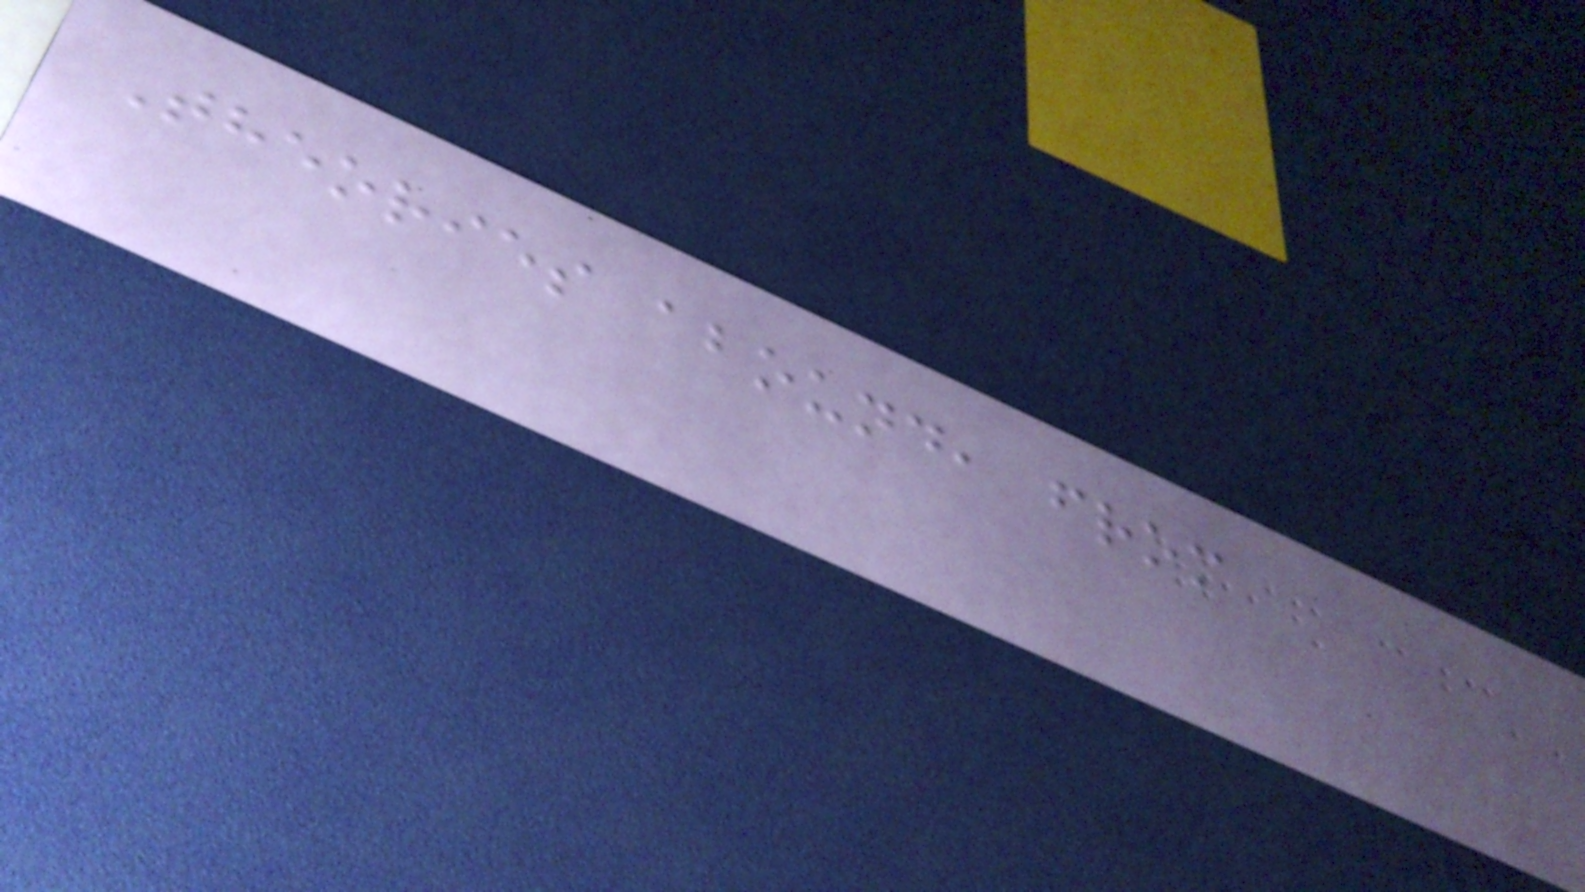Theories abound, from
